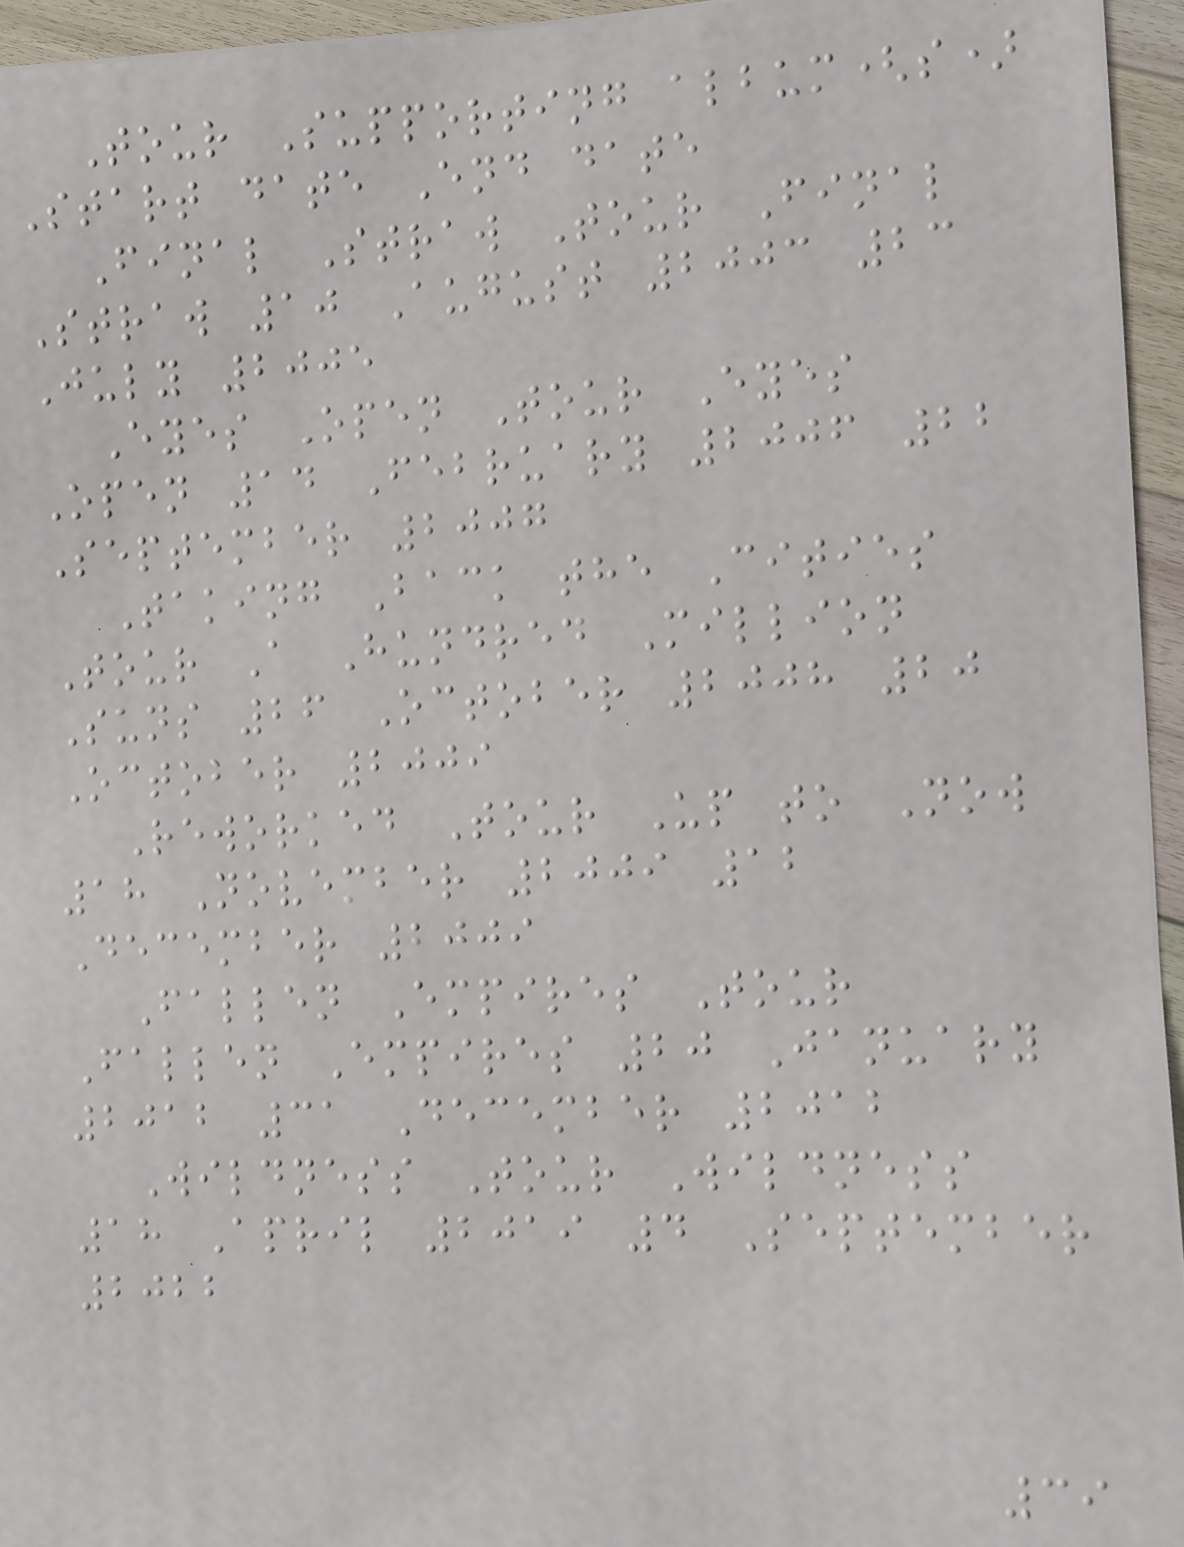Tour Supporting album(s)
Start date End date
Final Straw Tour Final
Straw 10 August 2003 23
July 2005
Eyes Open Tour Eyes
Open 14 February 2006 22
September 2007
Taking Back the Cities
Tour A Hundred Million
Suns 26 October 2008 20
October 2009
Reworked Tour Up to Now
18 November 2009 12
December 2009
Fallen Empires Tour
Fallen Empires 20 January
2012 31 December 2012
Wildness Tour Wildness
18 April 2019 4 September
2022
39
